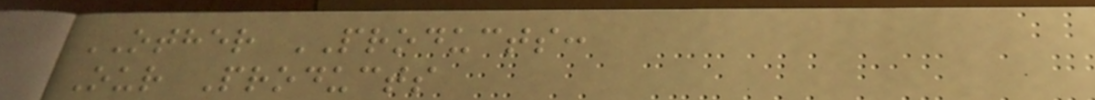OTHER PRODUCTS:
Our Products
